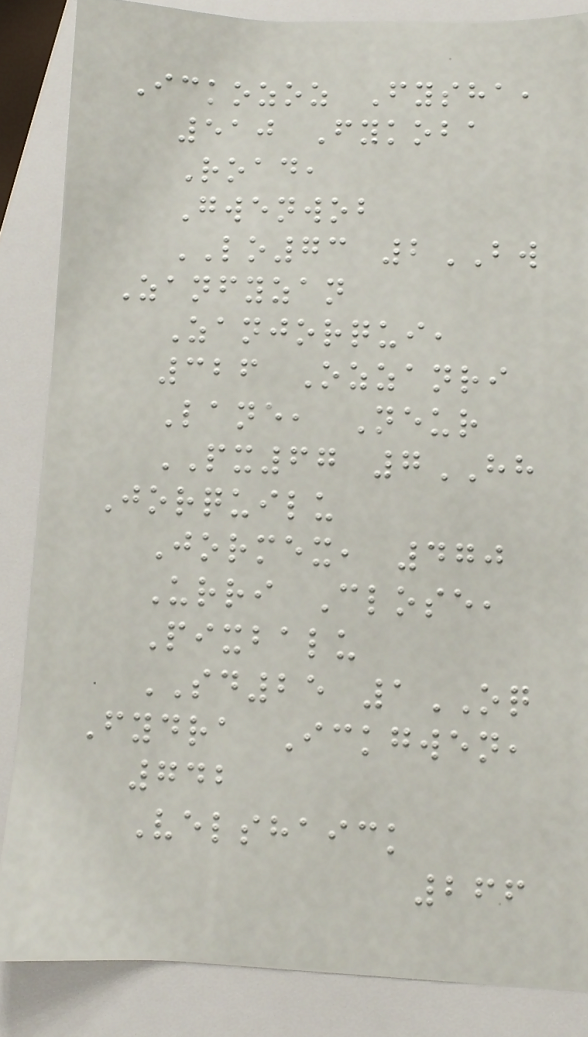Ickozoz Fysha,
510 Fykoba
Road,
Gwenwob
LO73 2BW
Zanfyzan
Zanjorqui,
326 Ozzanri
Lane, Neur
PX67 7HH
Jorquilu
Jormex, 470
Urri Close,
Pixbalu
SD25 1OQ
Fydra Ickgwen,
742
Velshaick
266
